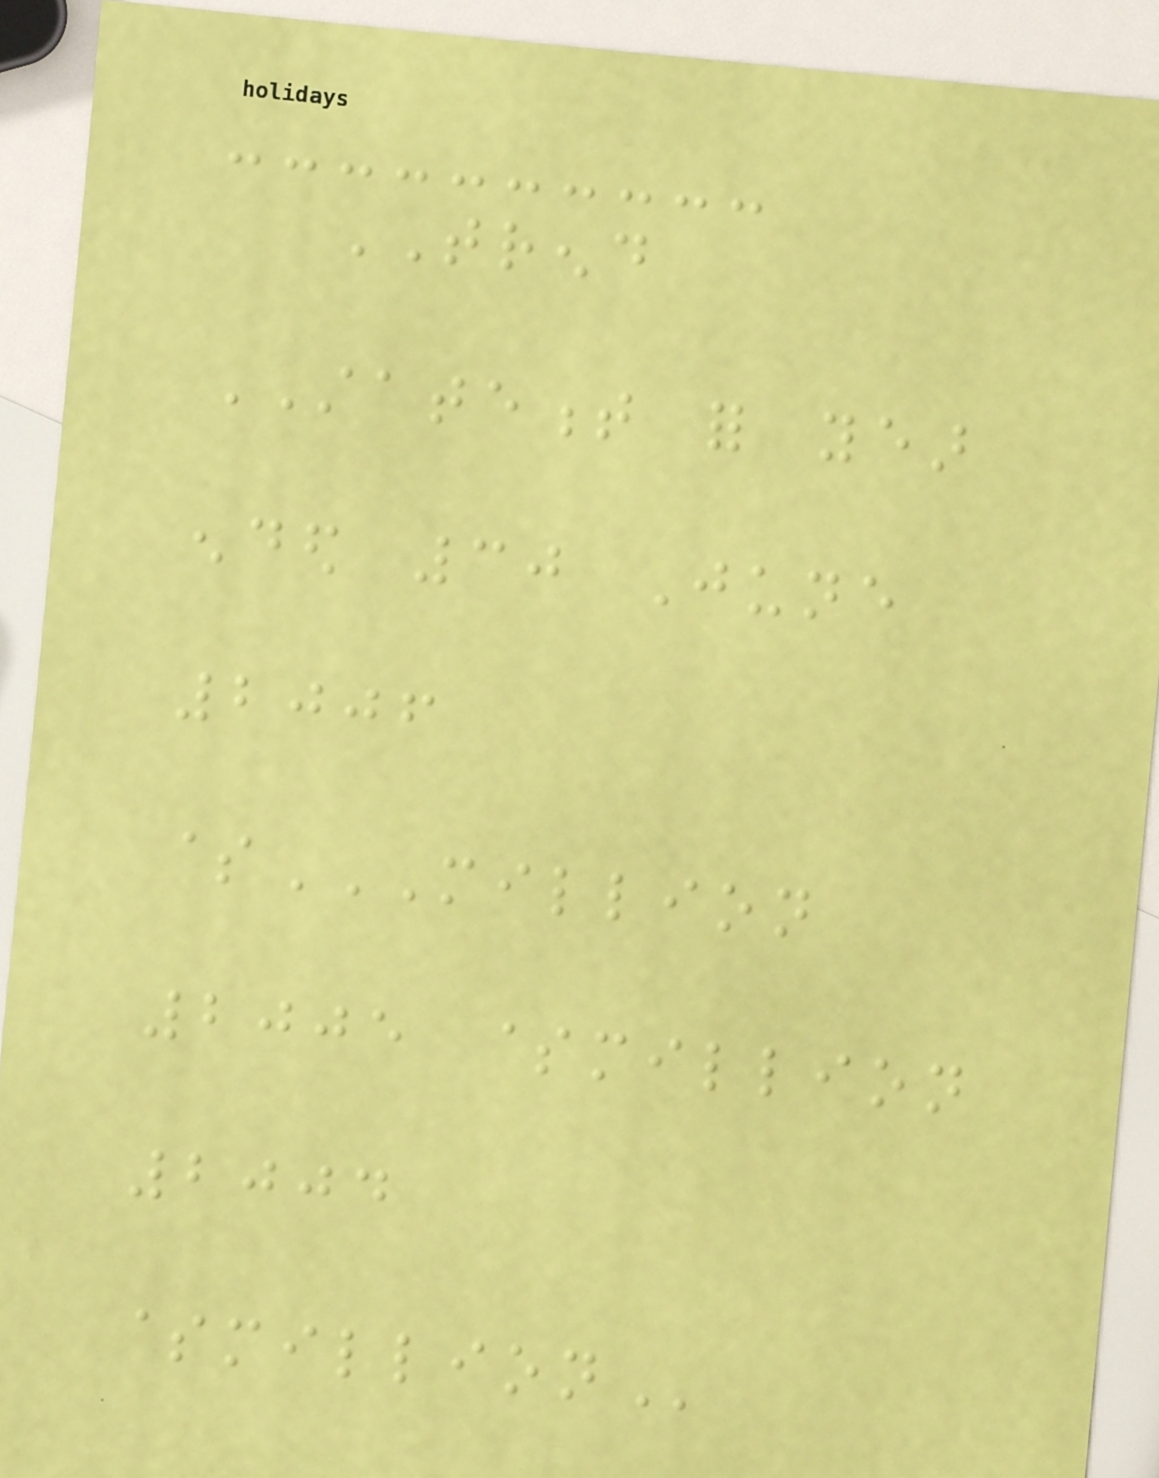TREND
STATEMENT for year
ended 30 June
2006
$MILLION
2005 $MILLION
2004
$MILLION
